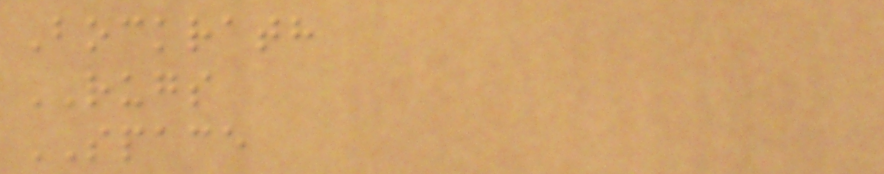Bockrath
RUGS
SPACE
